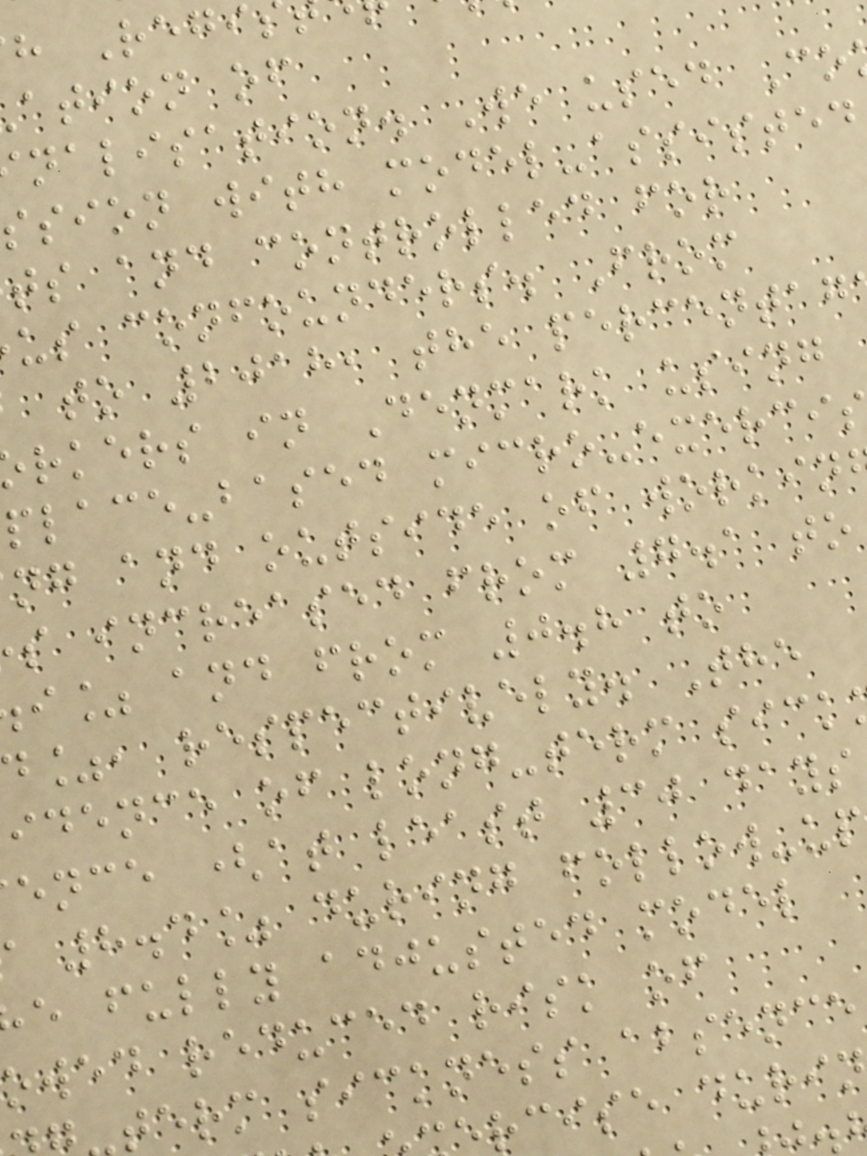h Regi
ation of
nalisation. We used Co
ssion with model-assisted
ts and controlled for
us confounders. From
to 2018, the percentag
rkers in Denmark using
place-based micro-exerci
ng and outside of workin
s increased from 7.1 to
i% and from 0.8 to
%, respectively. The
idence of long-term sick
ence (at least 30 days
8.4% during follow-up
e fully adjusted model
owed reduced risk of
term sickness absence
rcise duri
